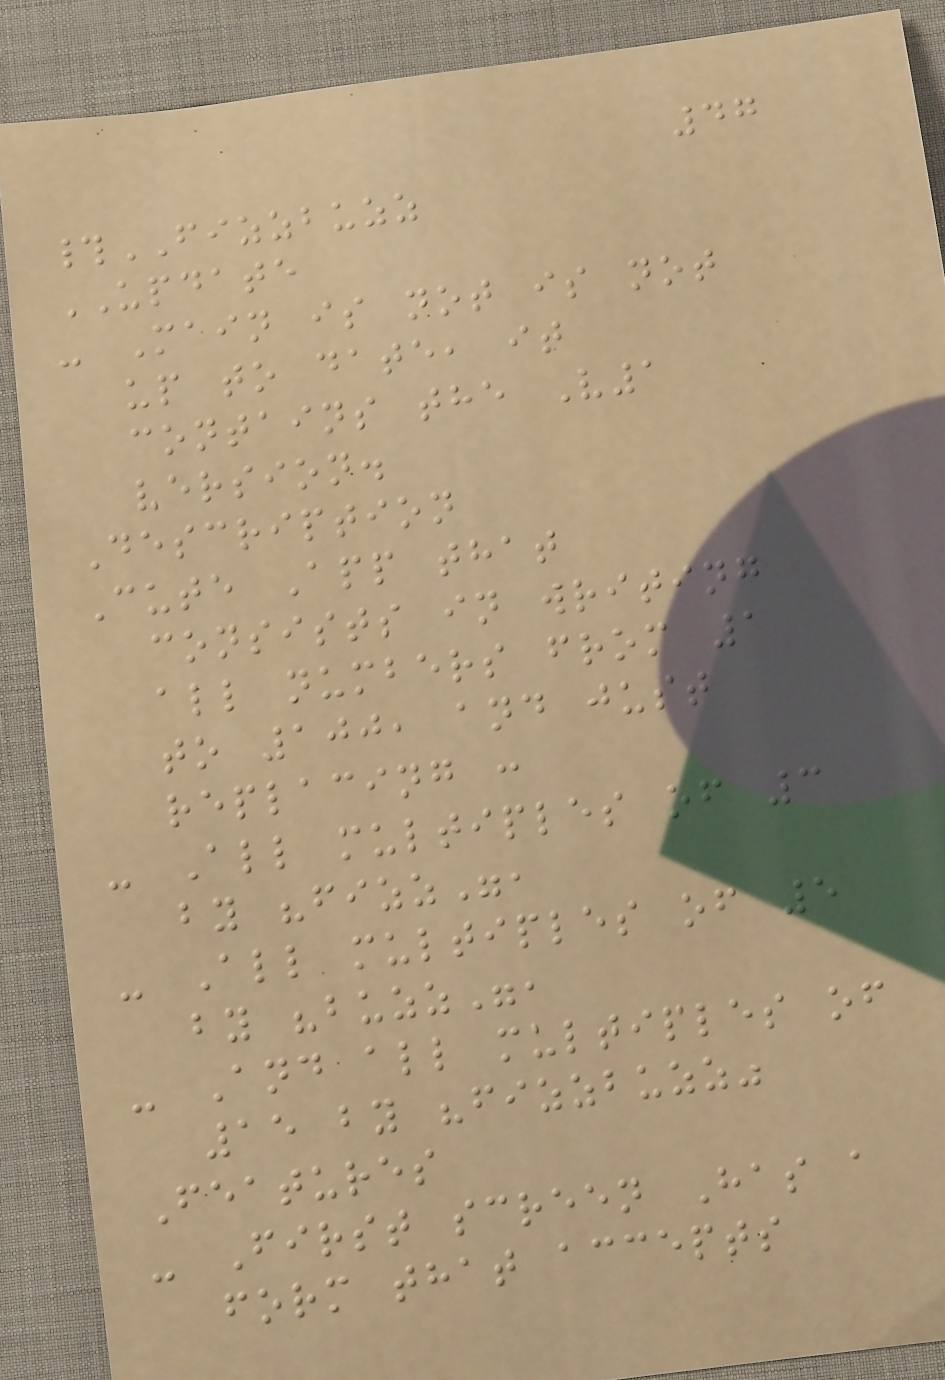47
#FIZZBUZZ
UPDATE
- Main is not is not
up to date, it
contains the V1
version.
Description
Cute App that
consists in writing
all numbers from 1
to 100, and just
replacing :
- All multiples of 3
by "fizz",
- All multiples of 5
by "buzz",
- And all multiples of
15 by "fizzbuzz"
Features
- First screen Has a
form that accepts
